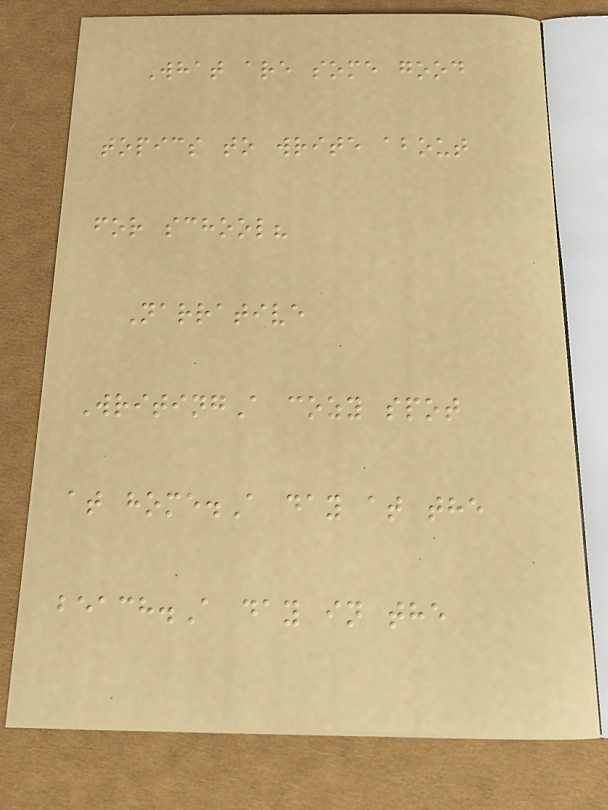What are some good
topics to write about
for school?
Narrative
WritingA cozy spot
at home.A day at the
beach.A day in the
